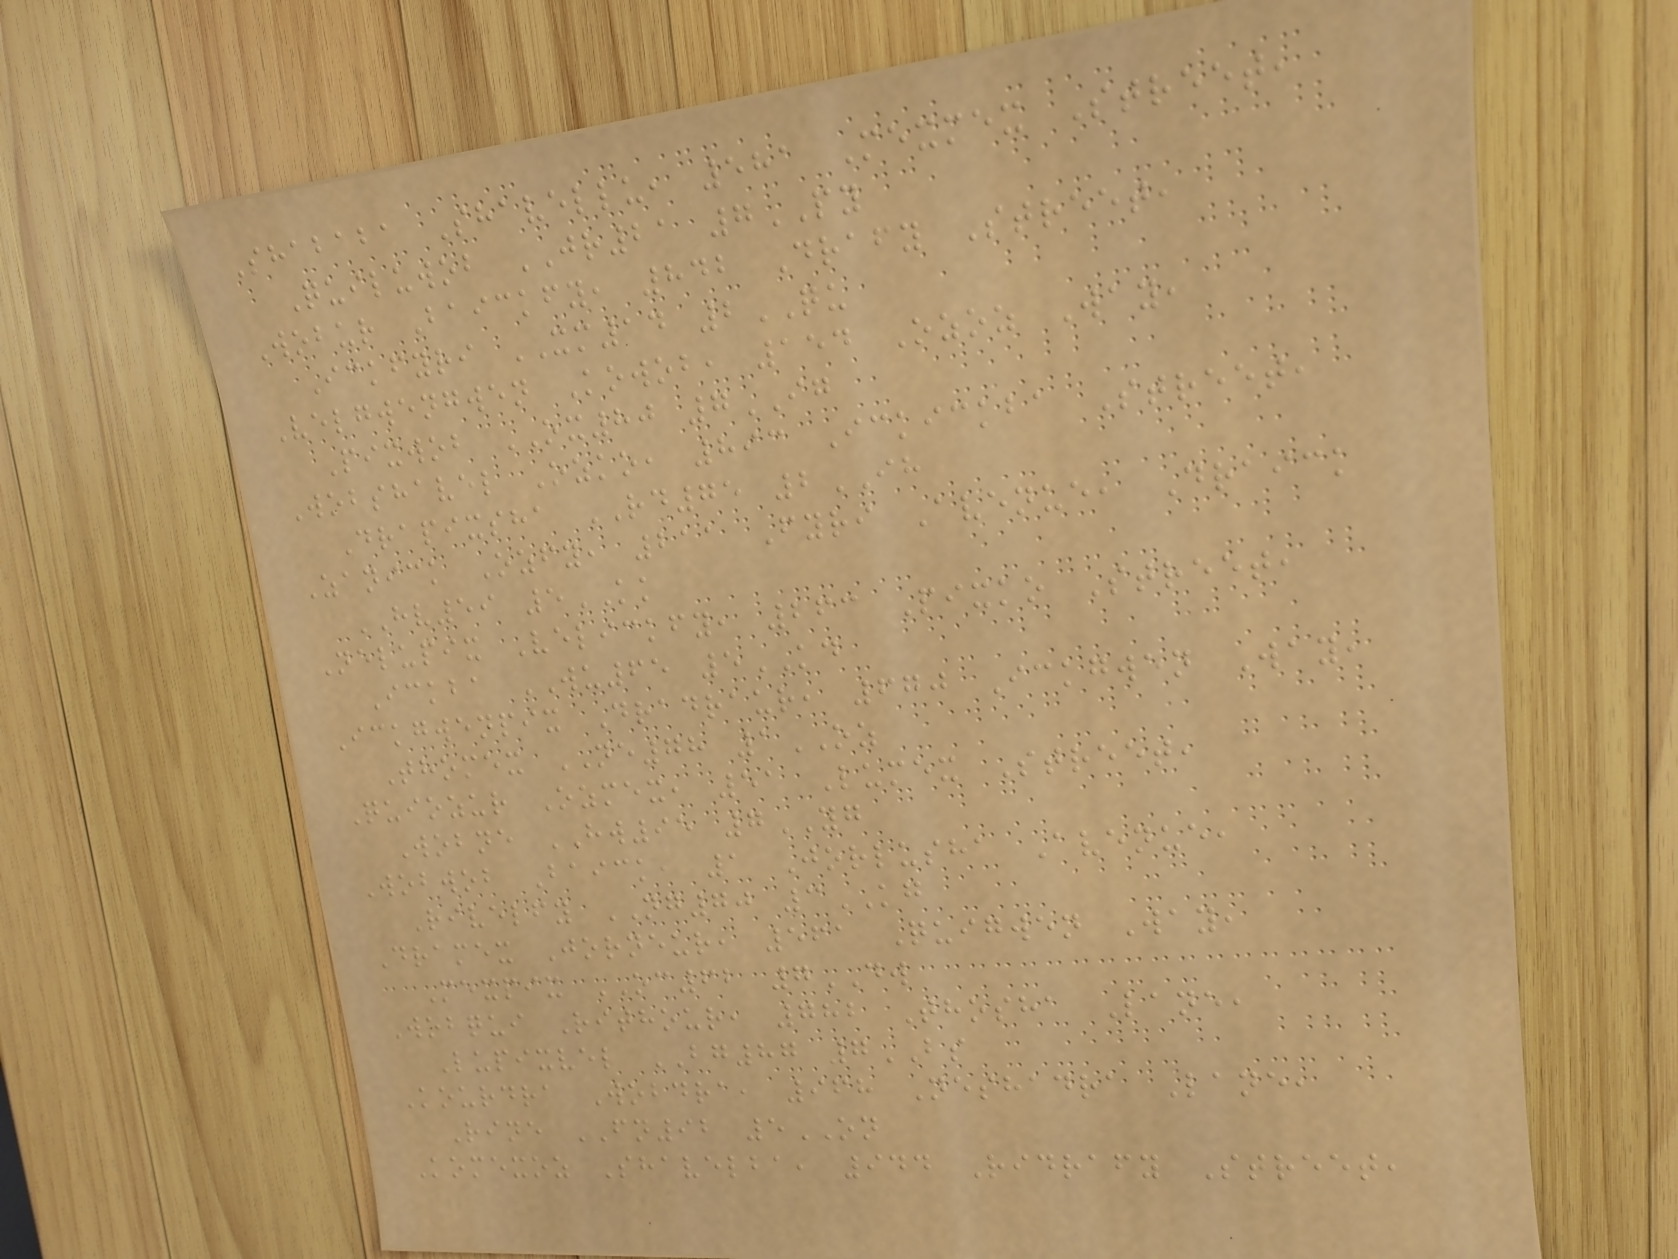Shababa Shavellu, 581 Mexmex Street,
Quiluwob JR21 7PY
Wobur Baickfy, 842 Drafy Street,
Ickfyri XM14 2QU
Velgwengwen Kowob, 154 Ozoz Way,
Pixwob OX80 7IG
Wobshavel Ozko, 893 Ickickba Street,
Drapixsha RD75 2IH
Zanick Ozfy, 211 Fyri Avenue, Draick
HV59 5KK
Nelupix Velickfy, 263 Pixko Street,
Ickba WU65 5KD
Ickgwenpix Dradraur, 670 Ickgwen Way,
Thomex NE78 1OZ
Quiozur Ozmex, 51 Lumex Street,
Wobne HW95 7YG
Wobwob Baick, 1 Jorlusha Avenue,
Rivelfy NG70 3KG
Dramex Jorneur, 561 Quigwen Way,
Mexpix OC62 7DW
Wobqui Rithour, 782 Thosha Lane,
Lupixvel BG87 7BS
Kourdra Wobdra, 968 Neshadra Lane,
Rine FN92 5ON
Komexoz Shavelba, 944 Ridrafy Street,
